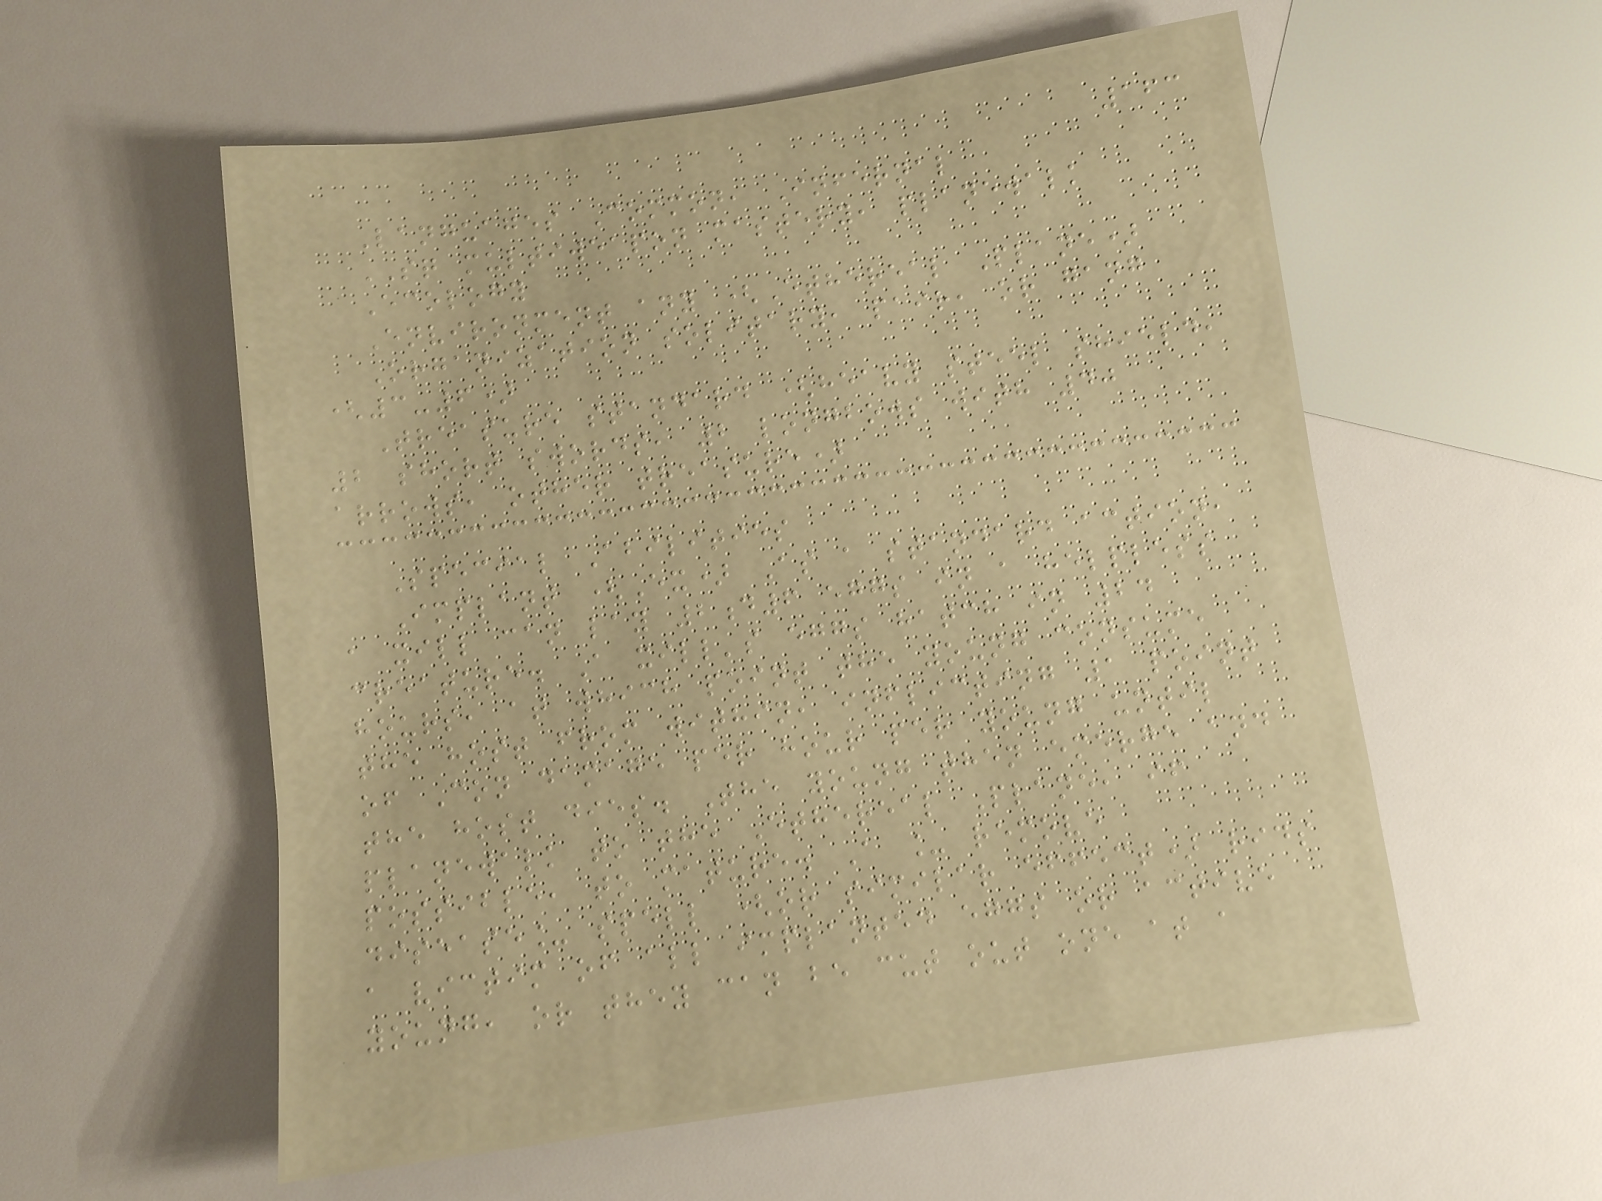163
Languages Common, Infernal
SQ multiweapon mastery, planewalk
Ecology
Environment any (Ethereal Plane)
Organization solitary, pair, or gang
(3-6)
Treasure standard (heavy steel shield,
2 short swords, 2 longbows with 40
arrows, other treasure)
Special Abilities
Implant (Ex) As a standard action,
a xill can lay 2d6 eggs in a helpless
creature. A xill's eggs hatch in 24
hours, at which point the young consume
the host from within, inflicting 1 point
of Con damage per hour per young until
the host dies. The young then emerge and
planewalk to the Ethereal Plane, if
possible, to mature. A _ remove
disease_ spell (or similar effect) rids
a victim of all implanted eggs or active
young, or they can be cut out one at a
